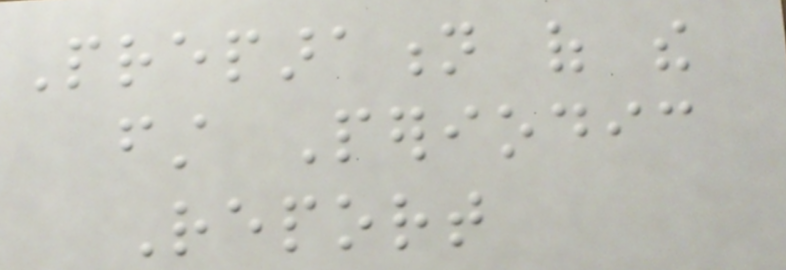Preparation of the
first Periodic
Report
